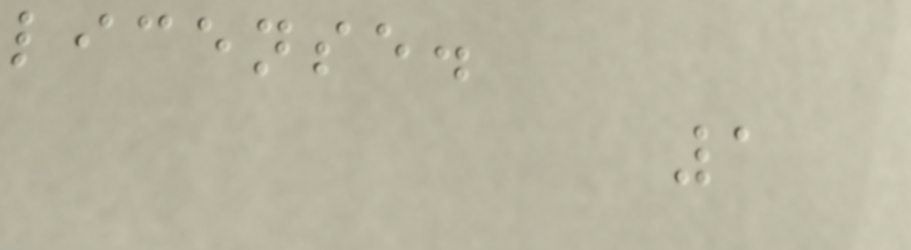license.
1
